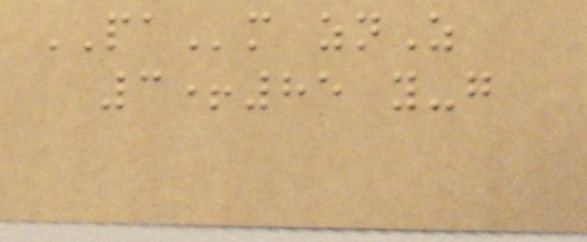PAm znZ
3+85 y-g
